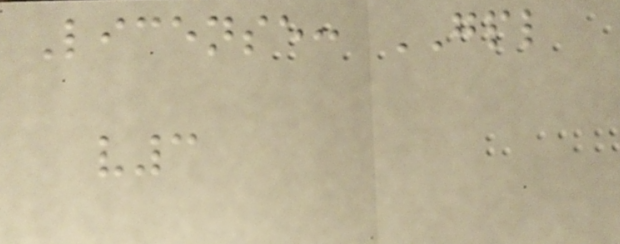License: GPL
v3
